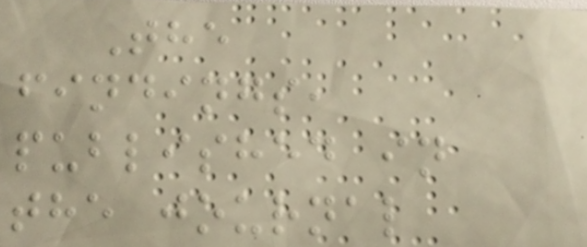The
findings,
published in
the journal
